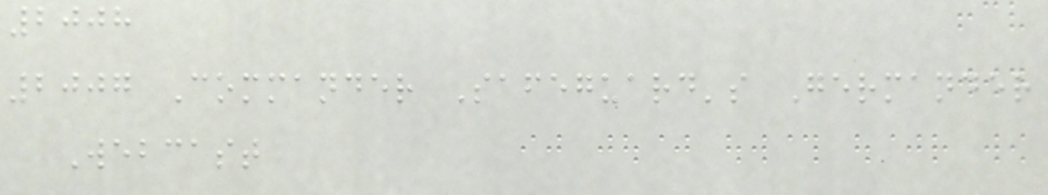2008
2007 Commander Safeguard's Germander
Webcast
